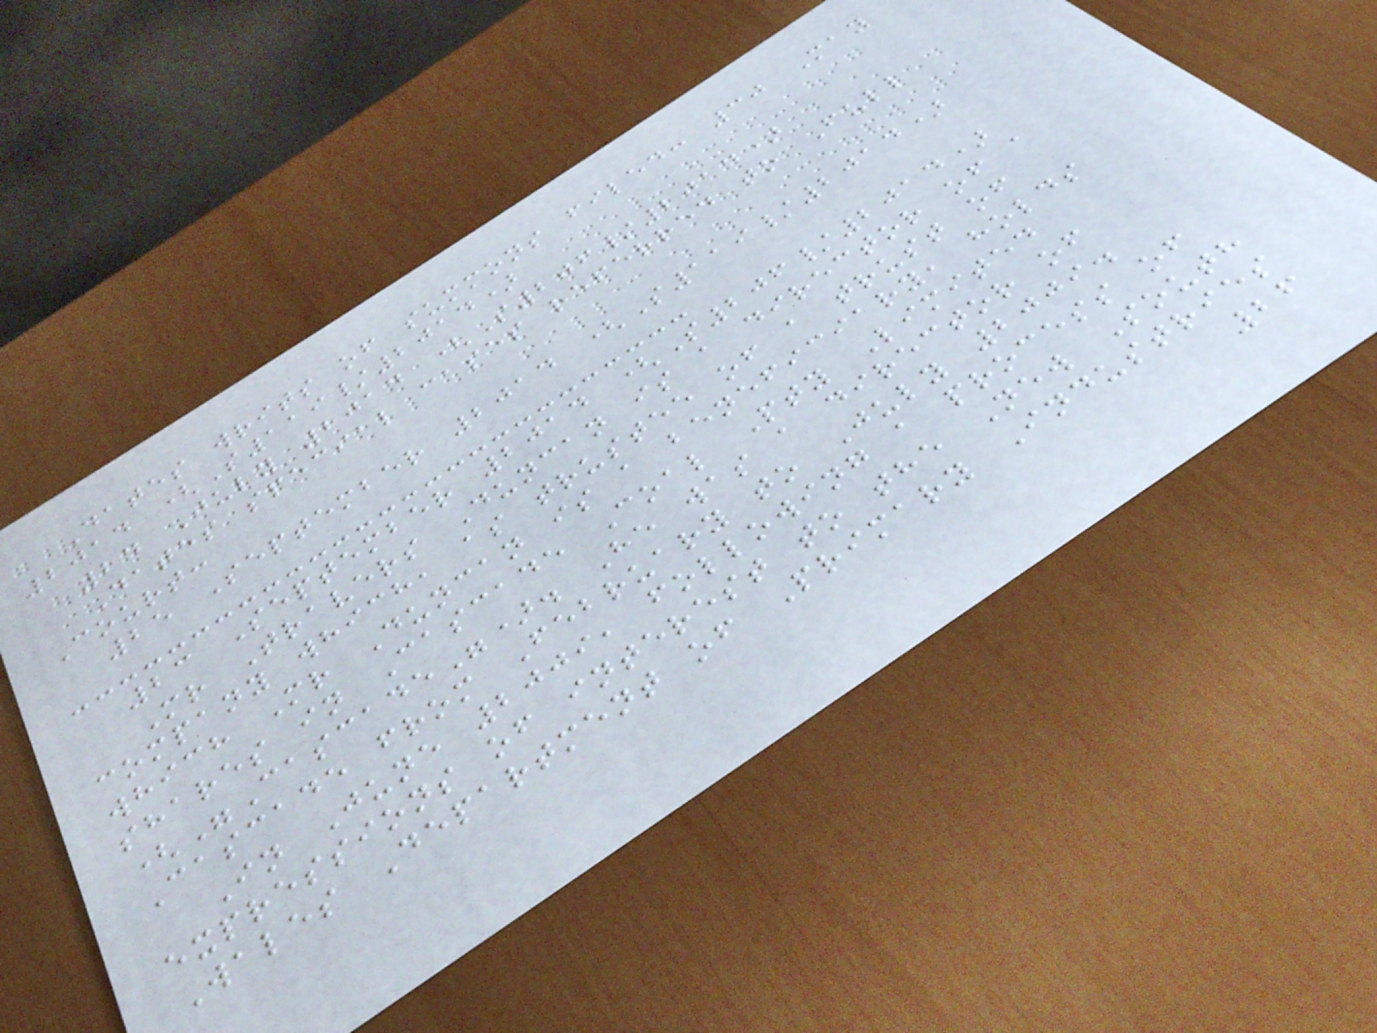Dates writs of summons filed: 30 May
2014 (S119/2014)
24 July 2014 (S206/2014)
Dates special cases referred to Full
Court:
25 September 2014 (S119/2014)
23 September 2014 (S206/2014)
Mr Travers Duncan is a director of a
company which, as trustee of a trust of
which Mr Duncan is a beneficiary, holds
shares in Cascade Coal Pty Limited
("Cascade"). He was a director of
Cascade from February to July 2009.
In June 2009, following a process of
expressions of interest to the New South
Wales Department of Primary Industries
26
